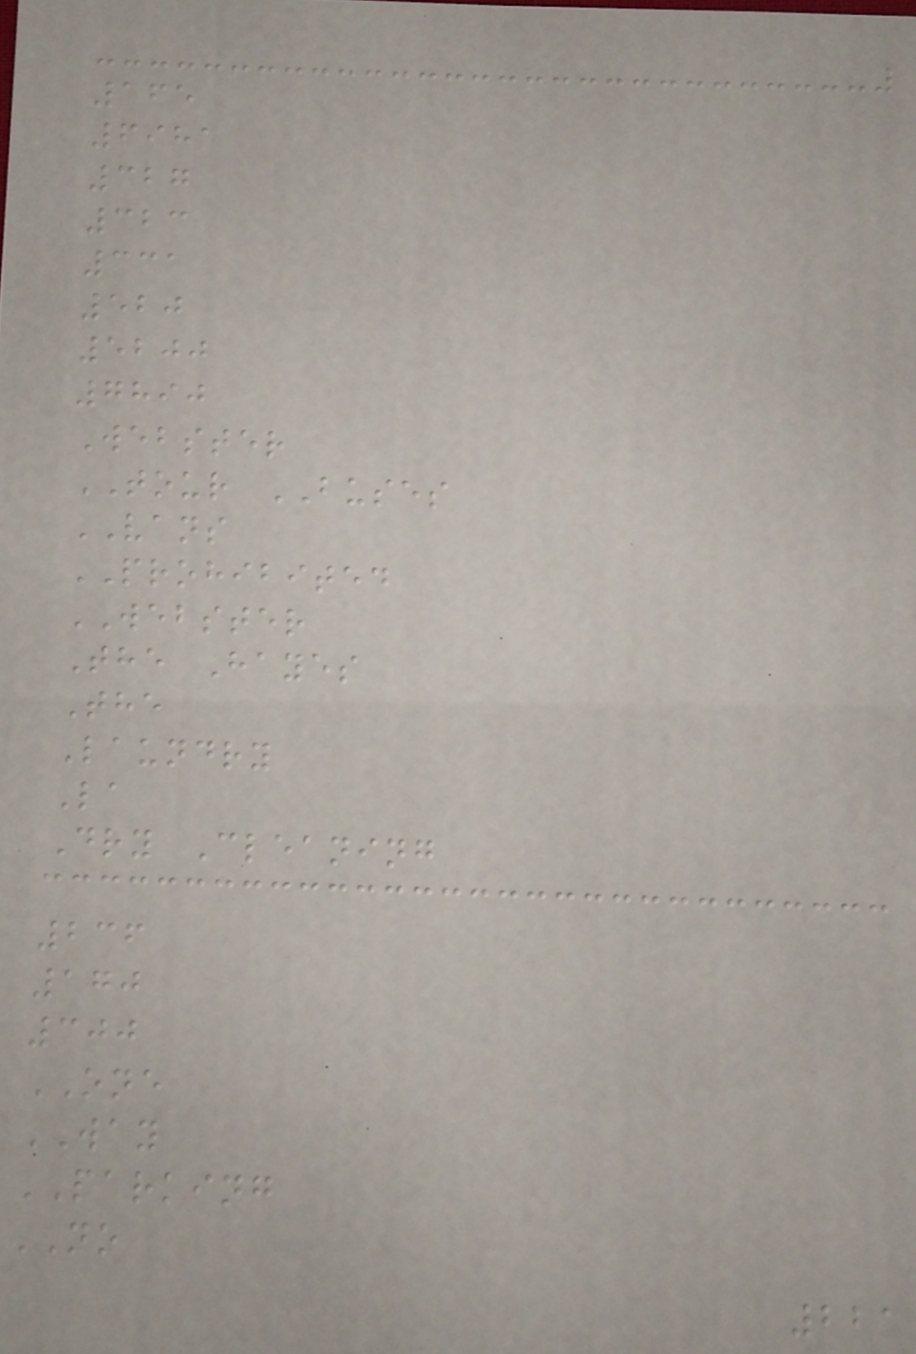165
6981
327
323
331
520
5200
7890
Webster
TOUR BUSES
VANS
PROHIBITED
WEBSTER
The Hayes
The
Laundry
La
Dry Cleaning
236
170
300
ONE
WAY
PARKING
NO
221
